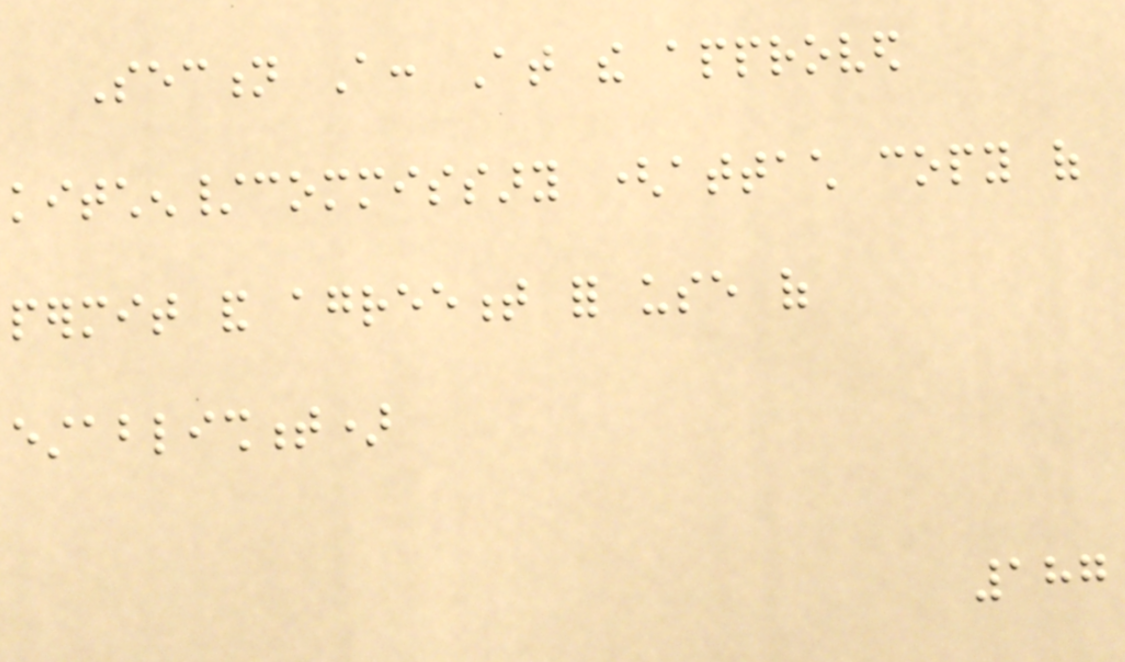Section A: At the approved
kitchen/commissary (attach copy of
permit and agreement for use of
establishment)
187
